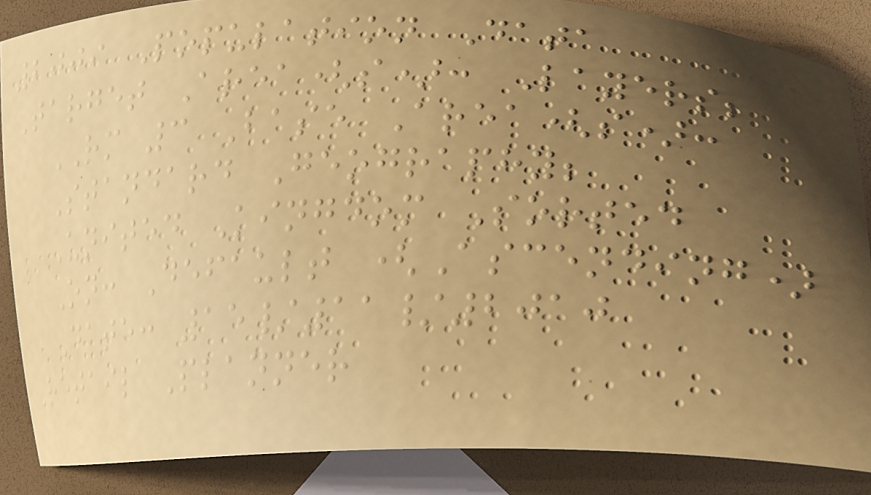2009 Population Data
Target Area(s): Layers;
RM 3 Base Area(s):
Standard Geography;
United Kingdom Sorted
On: Default (Ascending)
Date: 15/11/2010
Retail Planner
